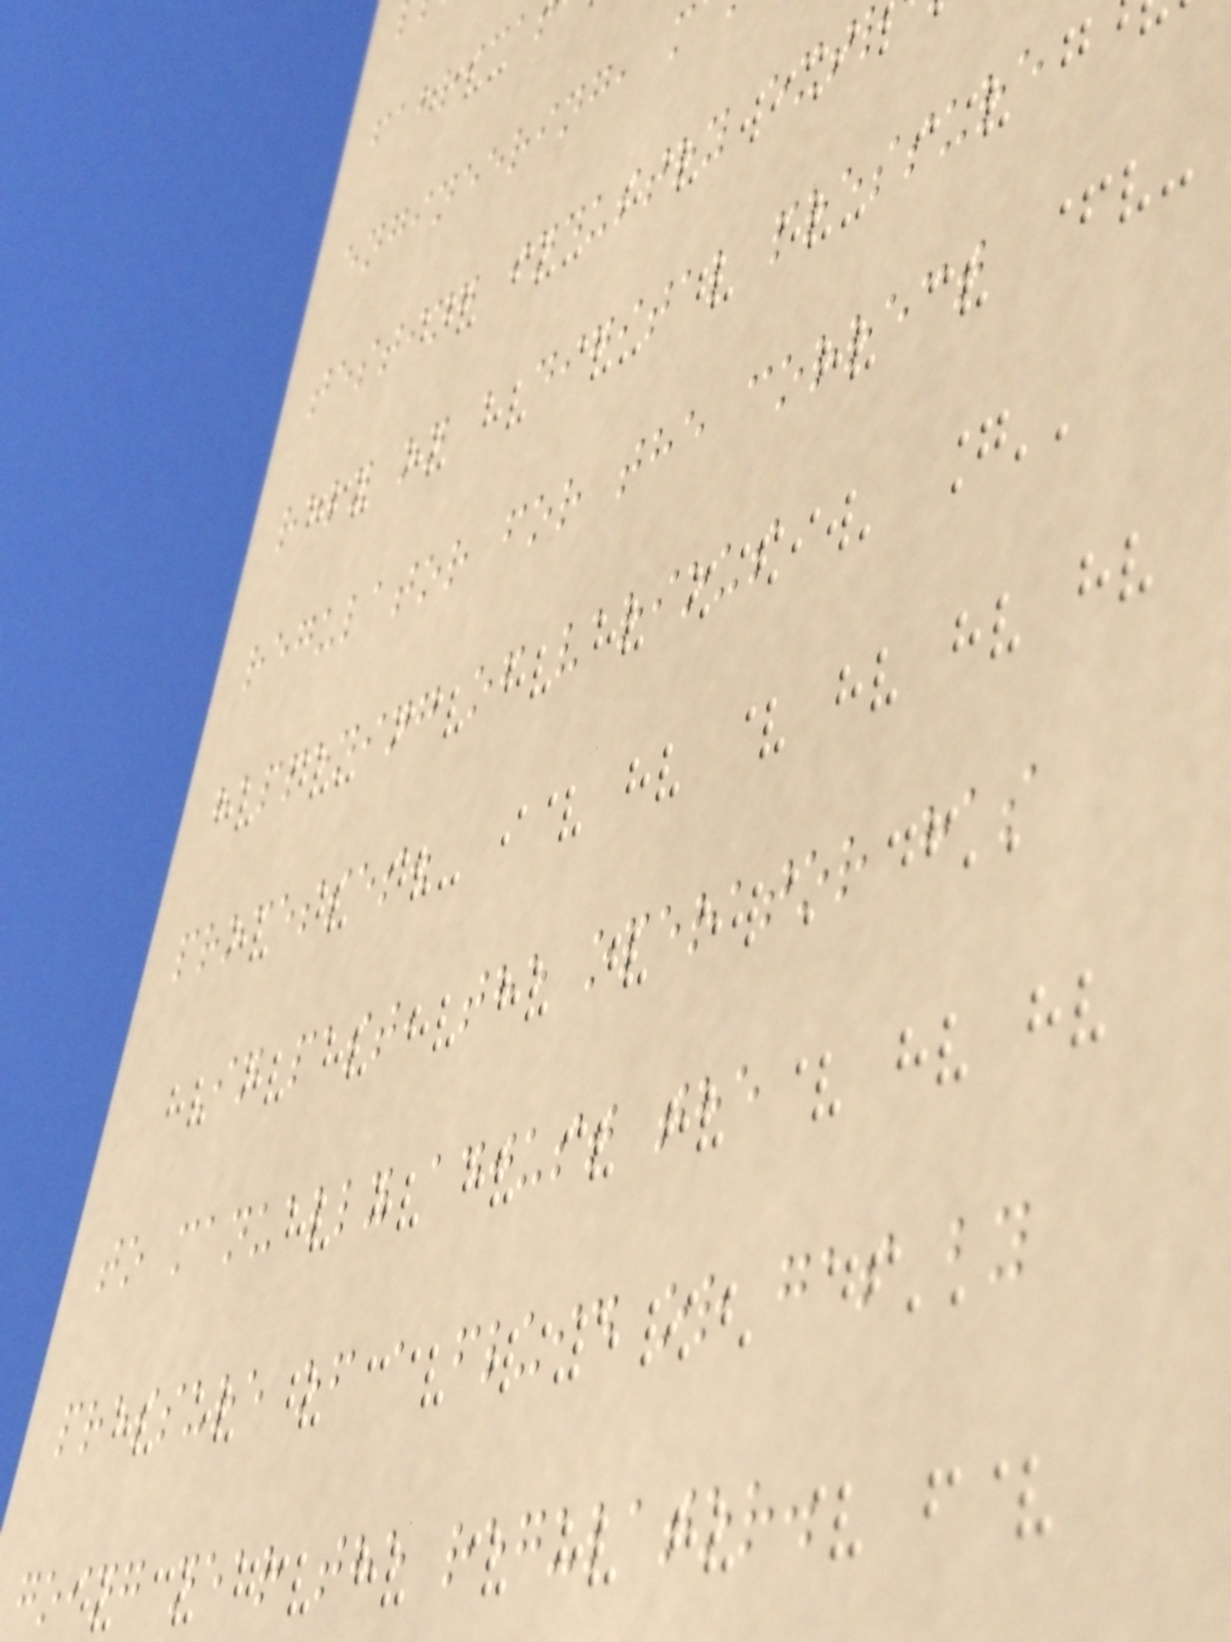fabrica
engineering, m
testing industry ext
rely on a digital pressure
regulator for the correct
happening of various
processes.
In past, the operator has
to manually adjust the
pressure of a fluid or gas by
going near the regulator.
